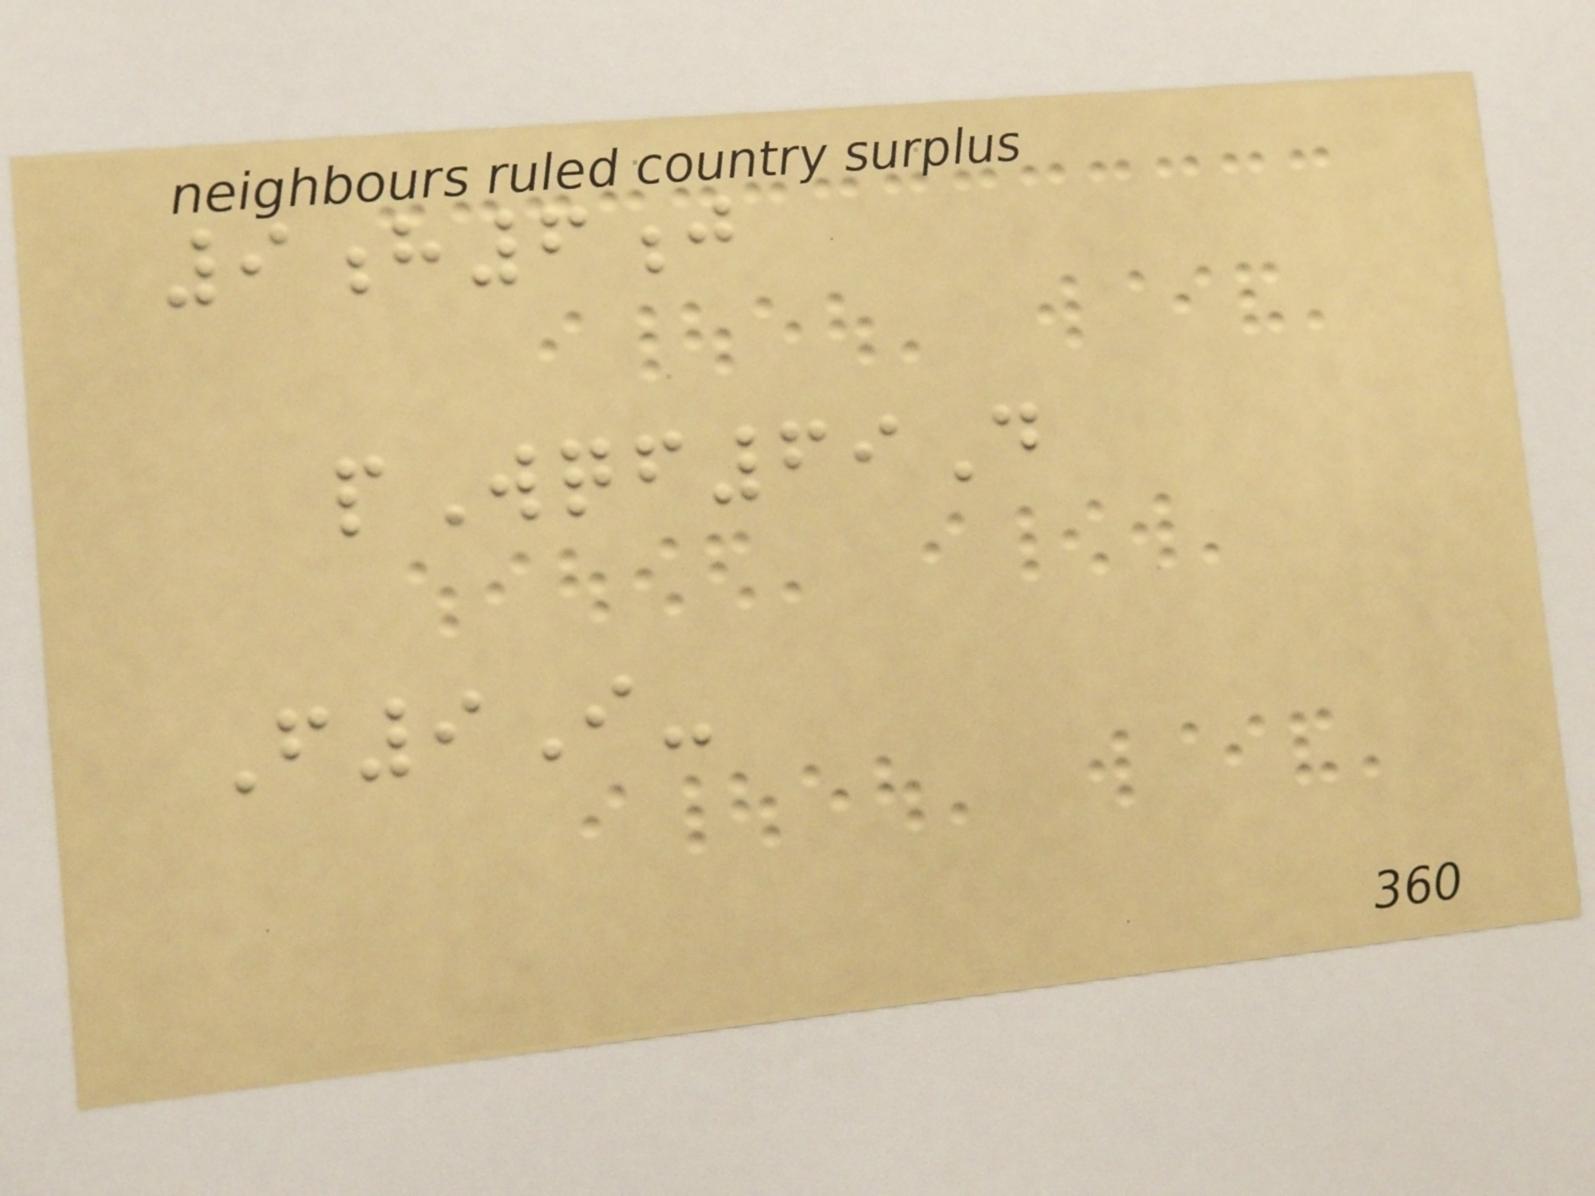9h6j
pWqf69D
F9I-
